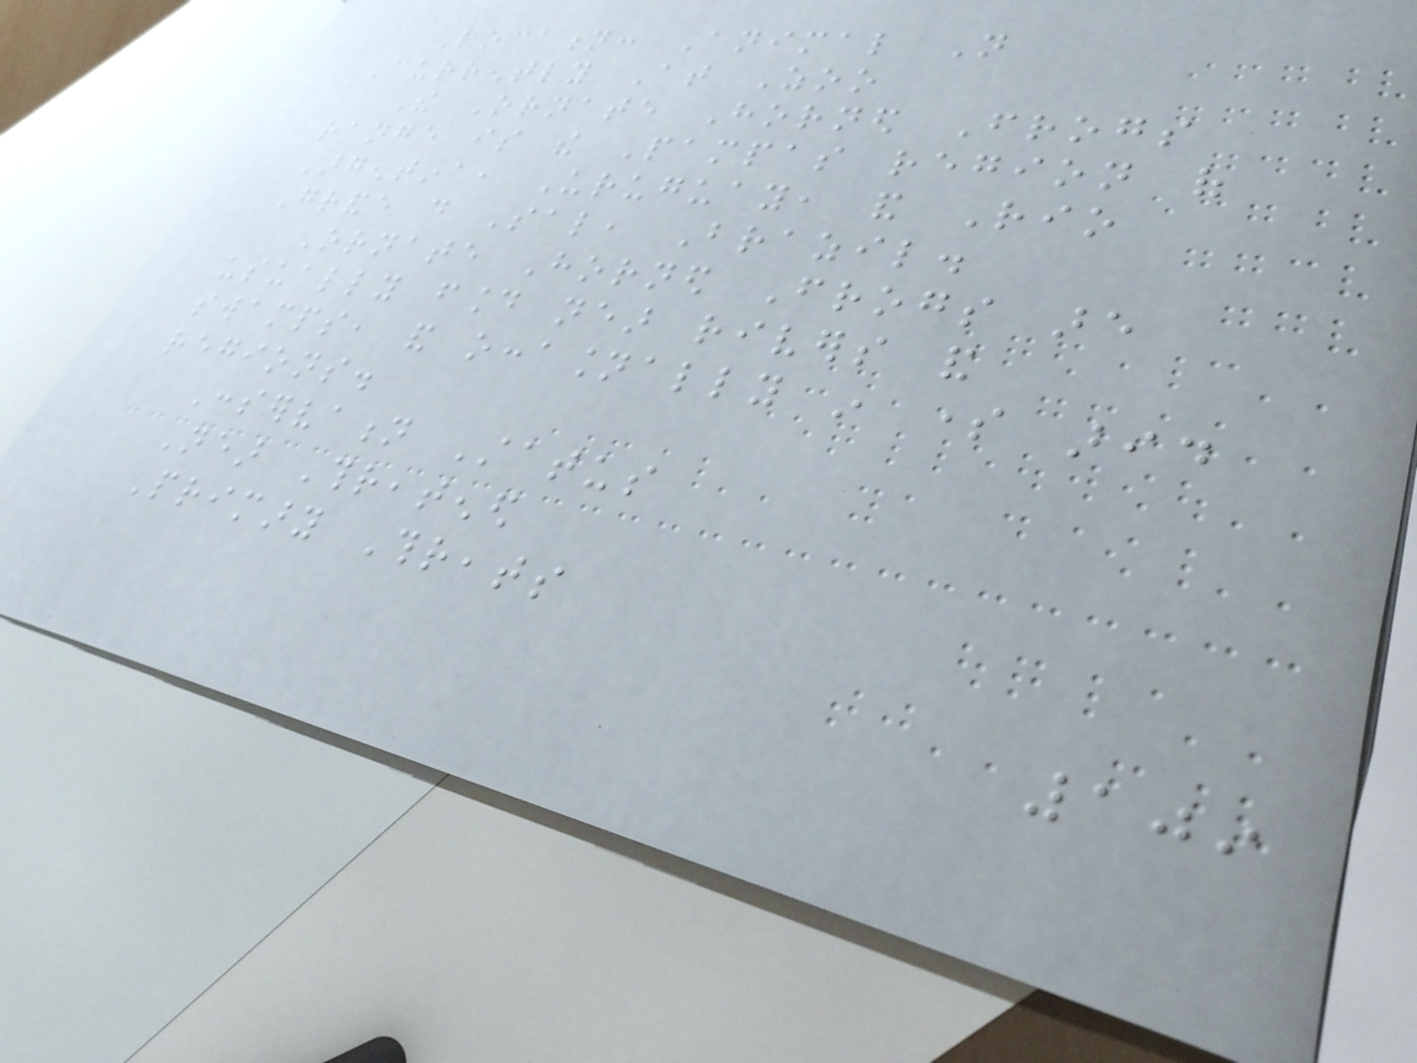Location: Animal Not
Currently At Zoo
The Ornate Horned Frogs
range is the Pampas region of
Argentina, Uruguay, and Rio
Grande do Sal, Brazil.
Ornate Horned Frogs are
usually found near rivers and
swamps, and occasionally in some arid
regions.
Conservation Status
Near Threatened
Primary Threats
109
